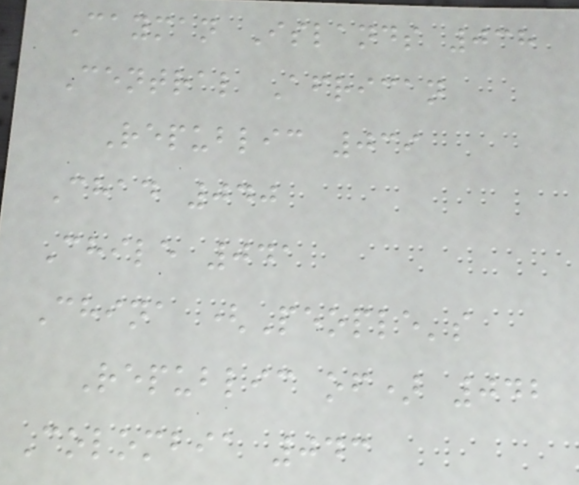Cayman Islands 038
Central African
Republic 039
Chad 040
Chile 041
China (People's
Republic of) 042
Colombia 043
